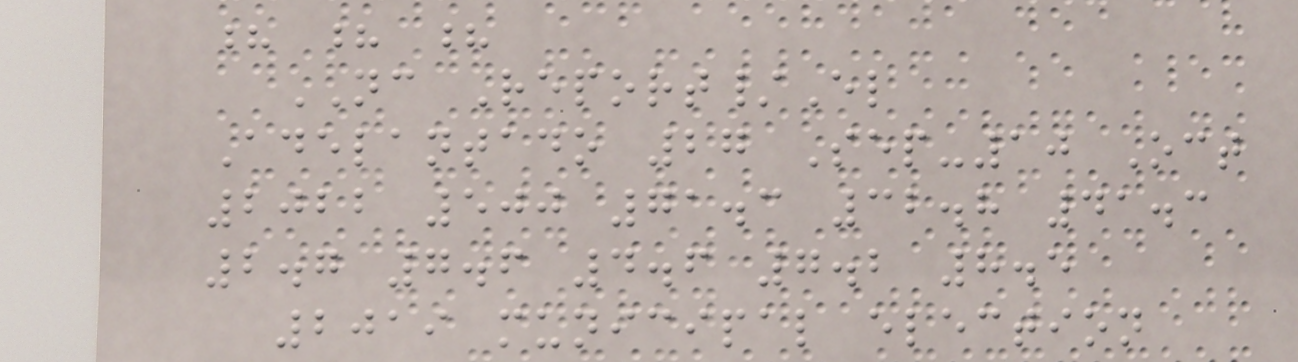? ? ?
NC Report/El
Adelantado 27 Sep-10 Oct
2022 500 71.3 32.8 41.3
2.7 7.6 4.6 7.2 8.5
2019 municipal election
